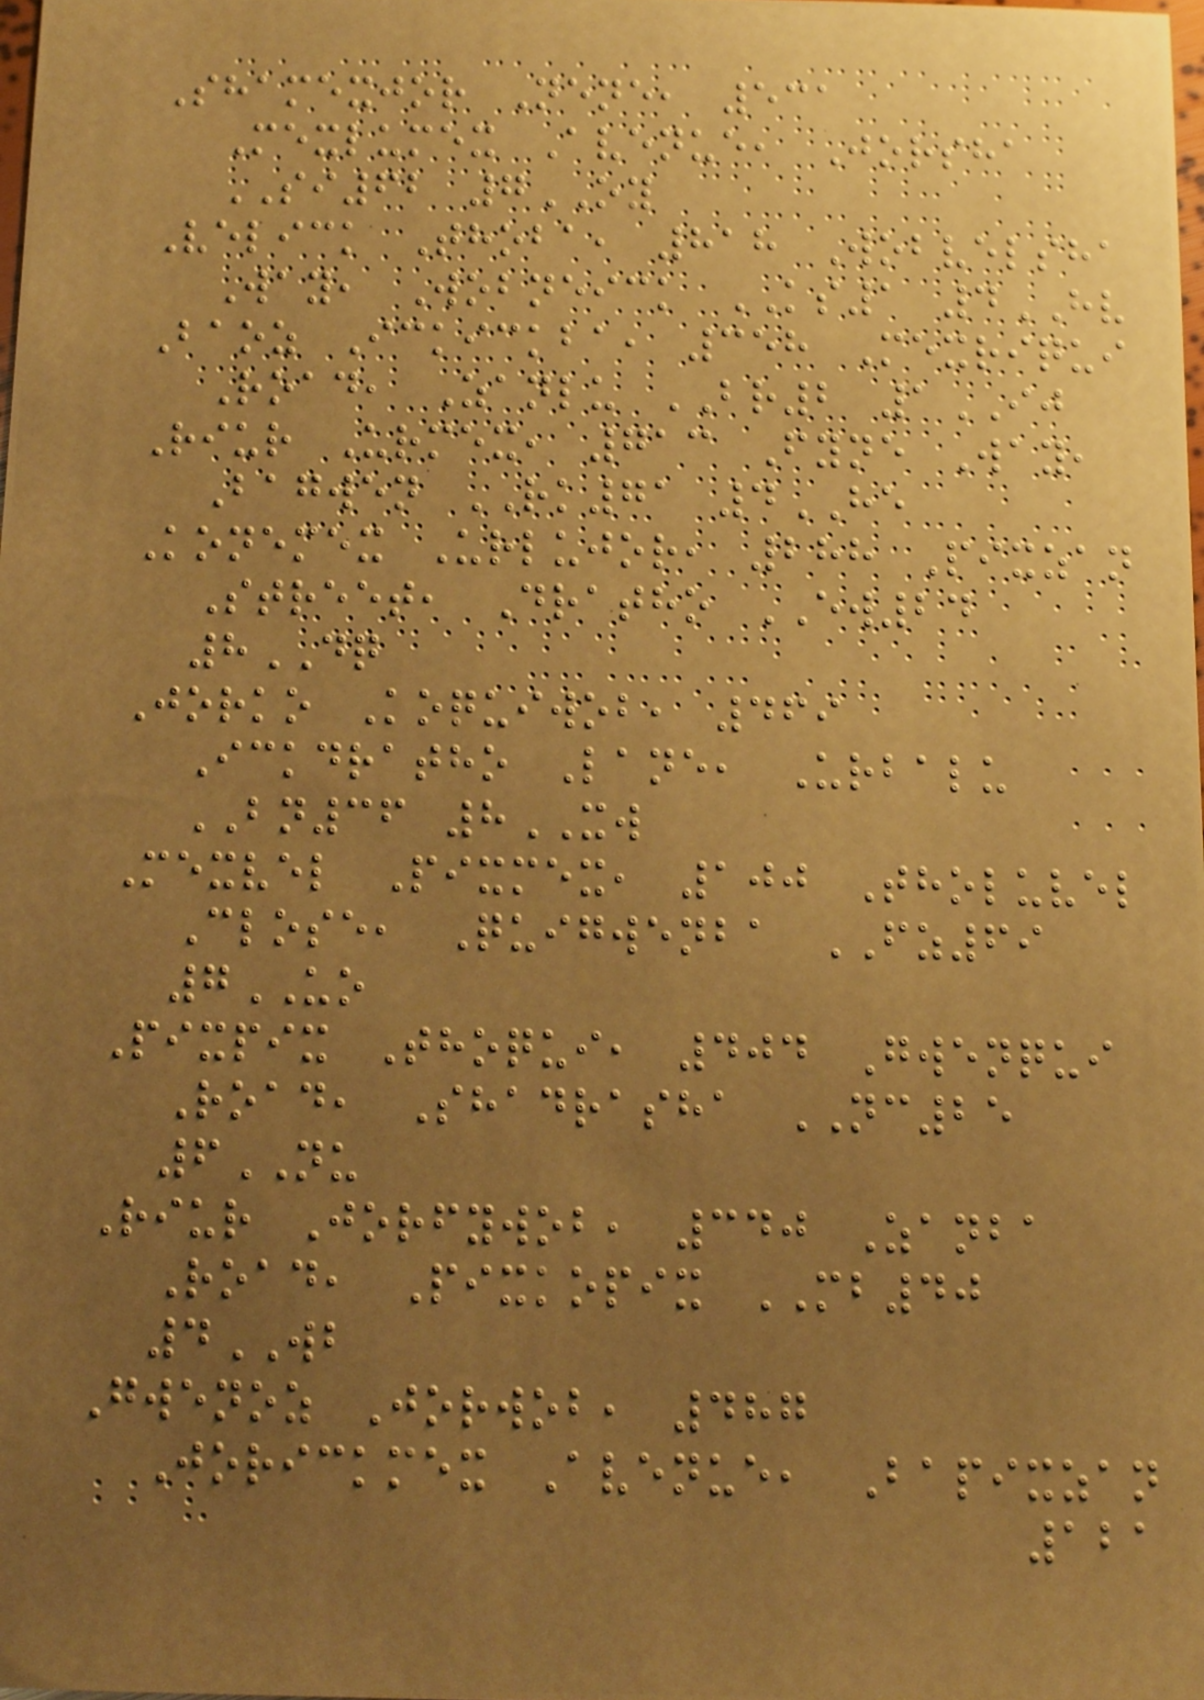Shamexjor Nene, 531
Mexlumex Avenue, Jorsha
SI62 7OY
Velick Thoba, 818 Wobvelsha
Way, Wobneick KS1 4HV
Baoz Ickickba, 358 Mexriqui
Road, Zanlu BR2 1IJ
Riur Urmex, 713 Fyne Way,
Bagwen RK71 4HE
Konemex Urlujor, 288 Pixzan
Street, Dratho EW24
8DQ
Jorko Koquiwob, 469
Ickdratho Lane, Urbalu
BN36 8XW
Mexvel Pixmex, 100 Tholuvel
Close, Quigwenba FZ69
7UO
Pixpix Thoqui, 404 Gwenqui
Road, Shadrasha NC25
6NU
Riur Jorfywob, 340 Zanba
Road, Pixkopix MB40
4WB
Gwenoz Jorwob, 487
Jorickmex Avenue, Bapixzan
121
